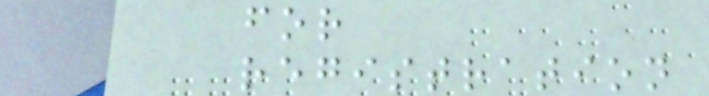for
registration
